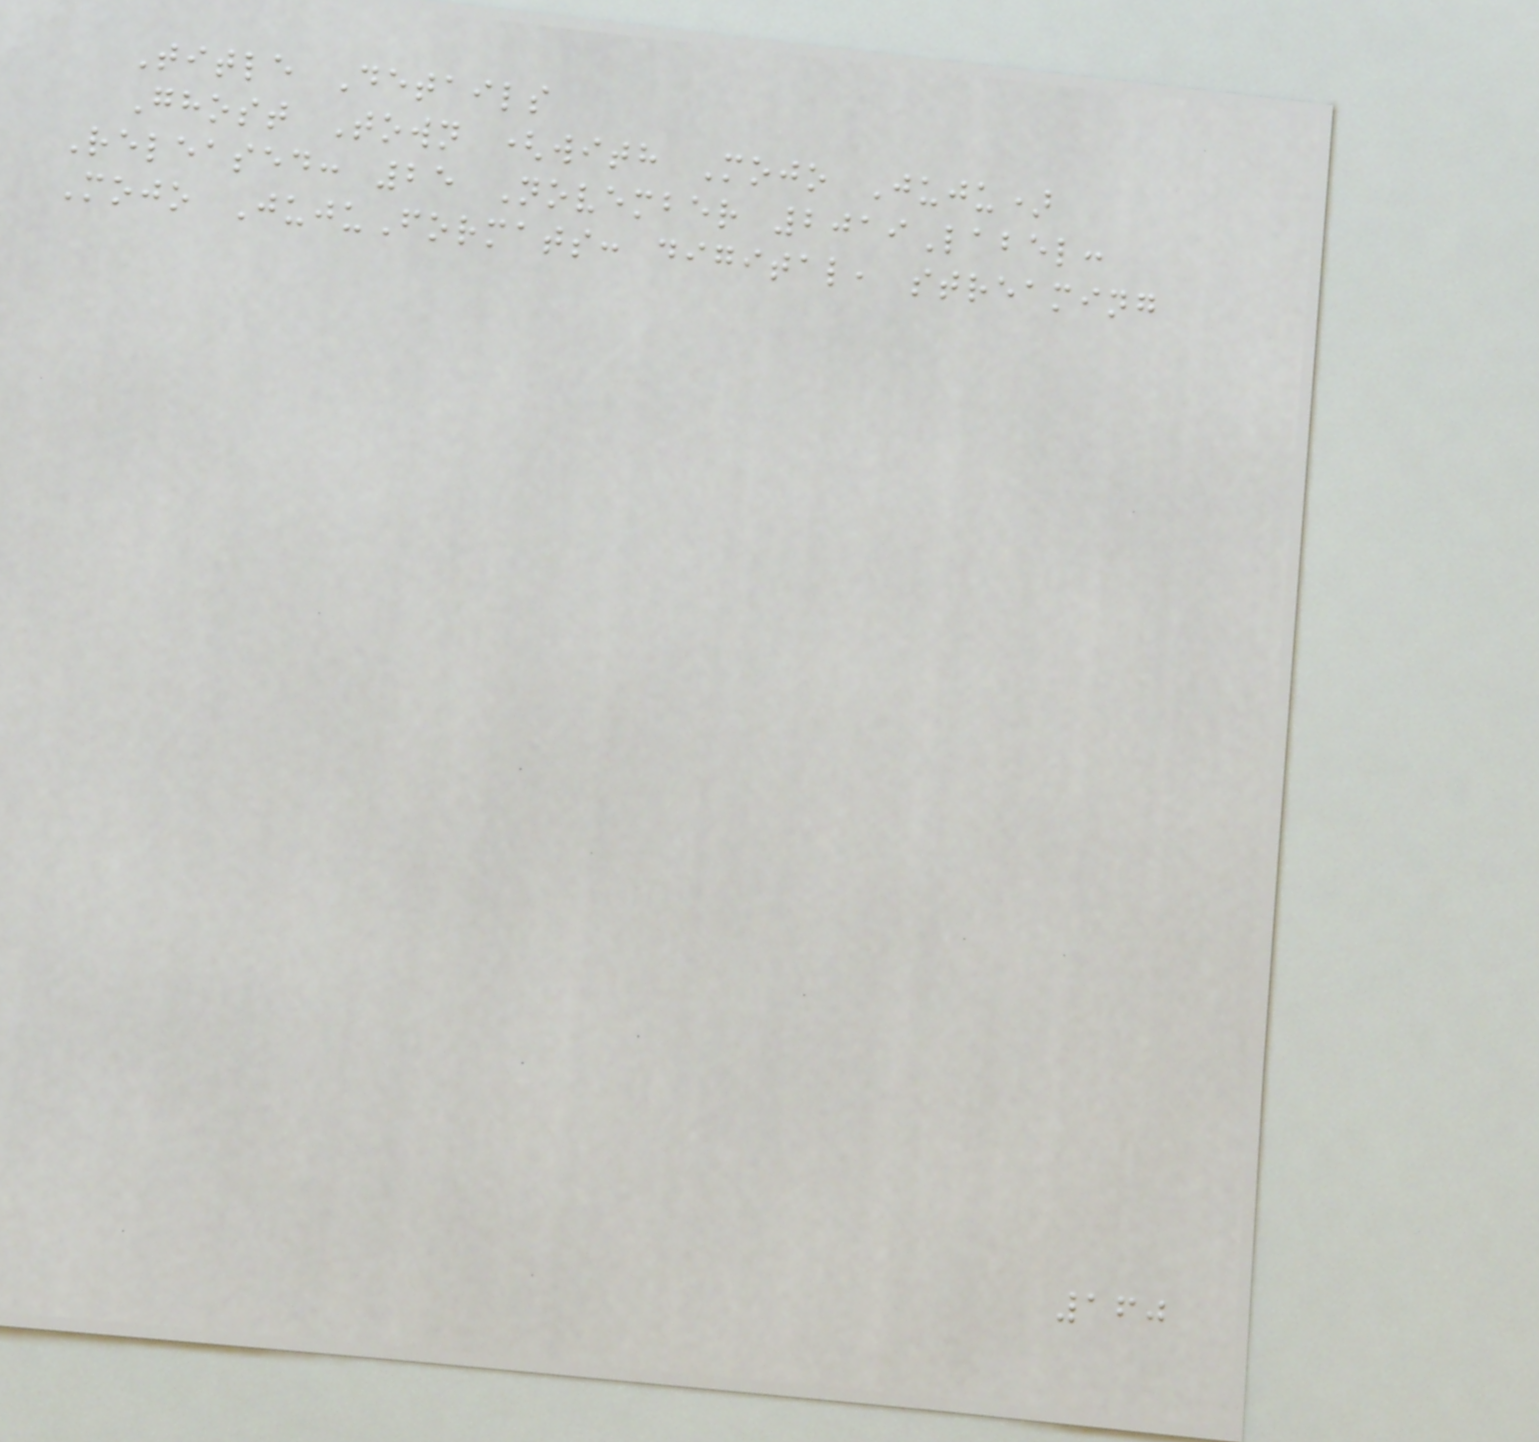Title Details
Ghost Town (with Mojo Juju)
Released: 25 November 2019Label:
Mojo JujuFormats: digital, streaming
160
